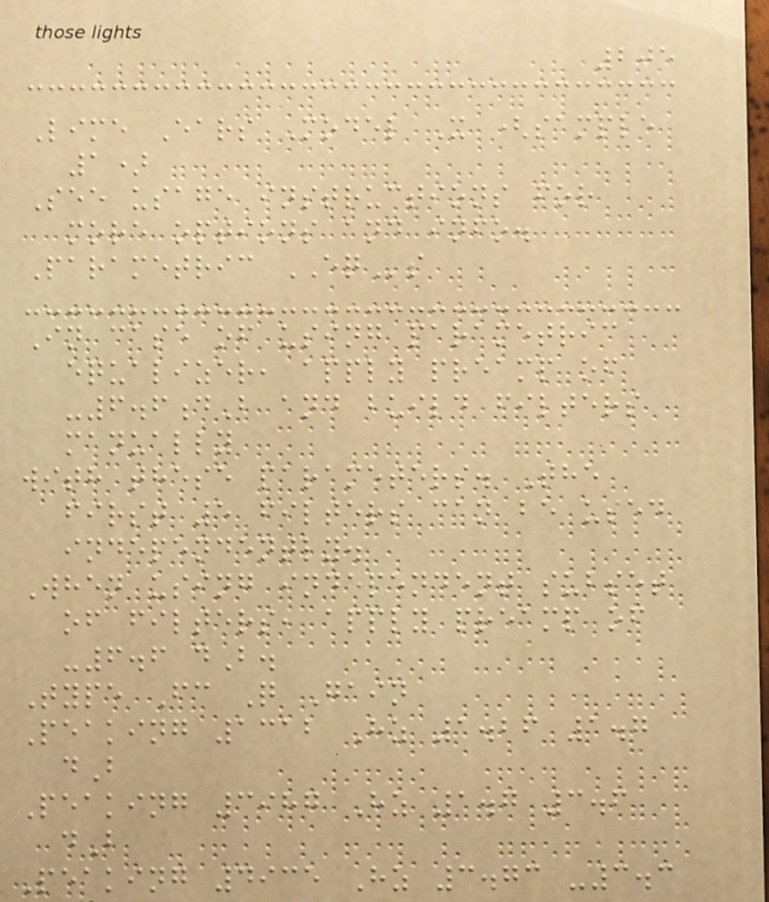205
Lime Ears Model X (sample
1)
See usage instructions for
more options and info.
Parametric EQs
In case of using parametric
equalizer, apply preamp of
-6.6dB and build filters
manually
with these parameters. The
first 5 filters can be used
independently.
When using independent subset
of filters, apply preamp of
-6.6 dB.
Type Fc Q Gain
Peaking 1312 Hz 1.26 1.7
dB
Peaking 3987 Hz 1.7 3.6
dB
Peaking 4935 Hz 3.73 -3.3
